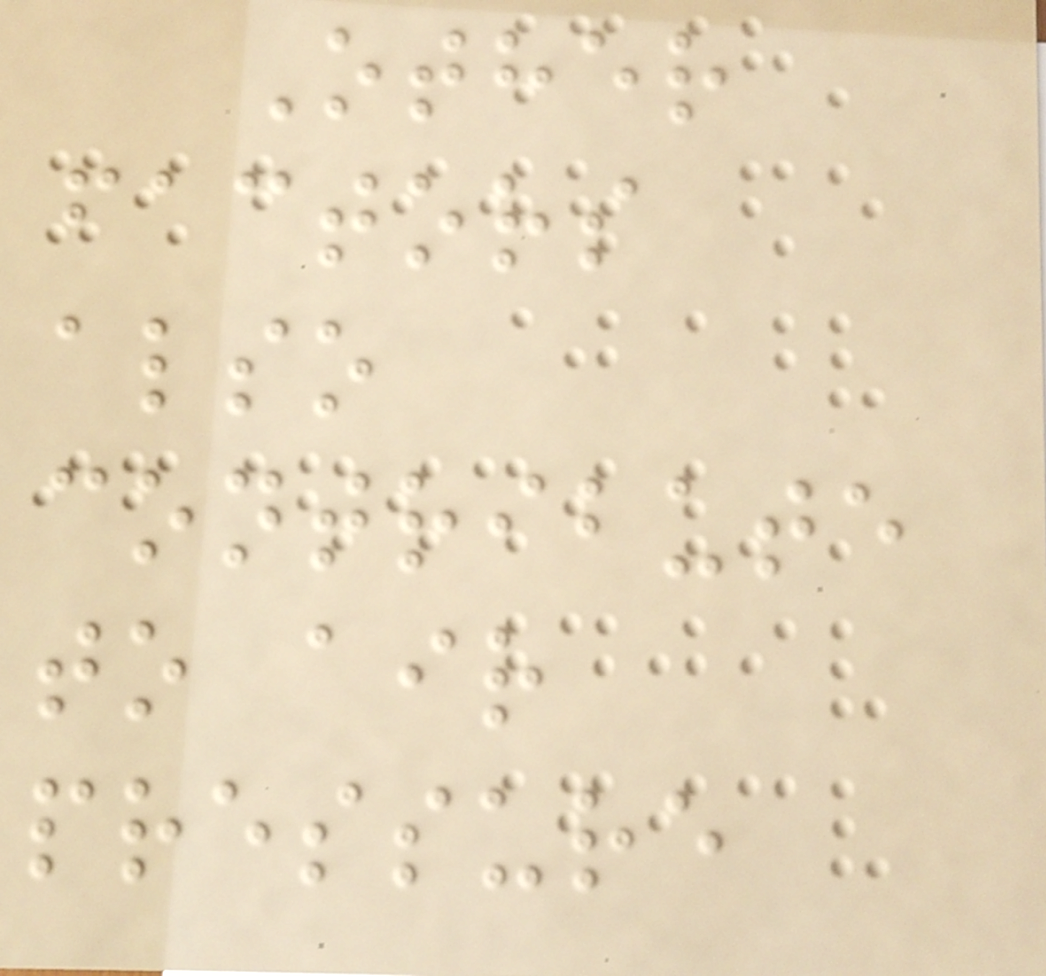Other
factors
also
contribute
to air
pressure
